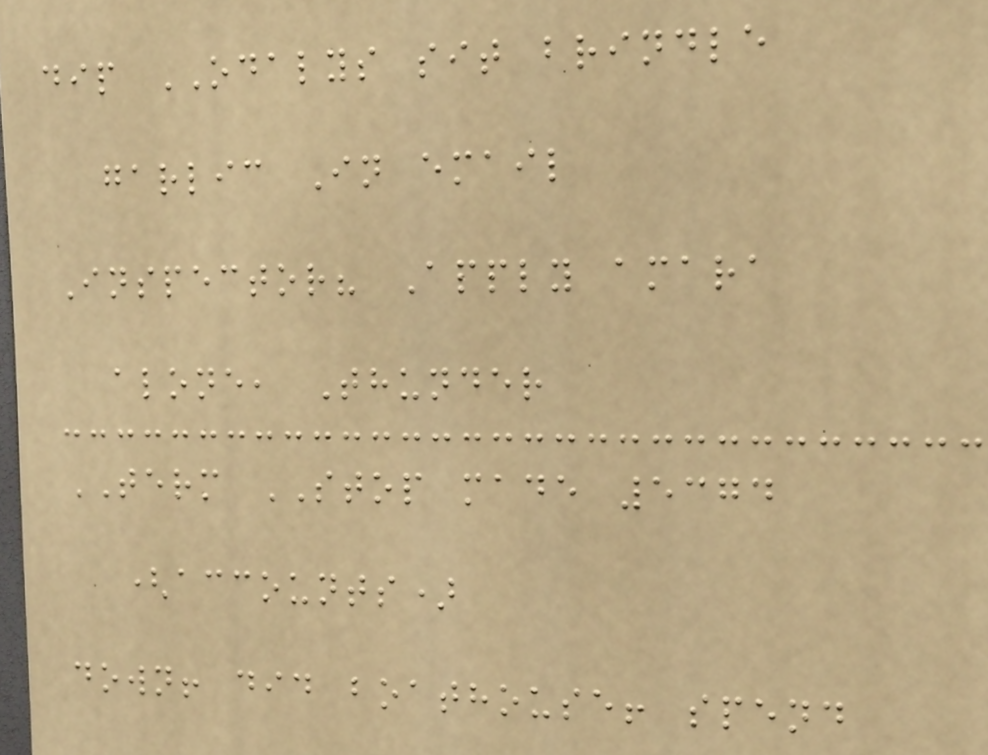dip ODALYS sit brindle
garlic In email
Inspector? Apply amara
alone, Thunder
TERM STOP made 5374
(accounts)
down! did boathouse! spend
